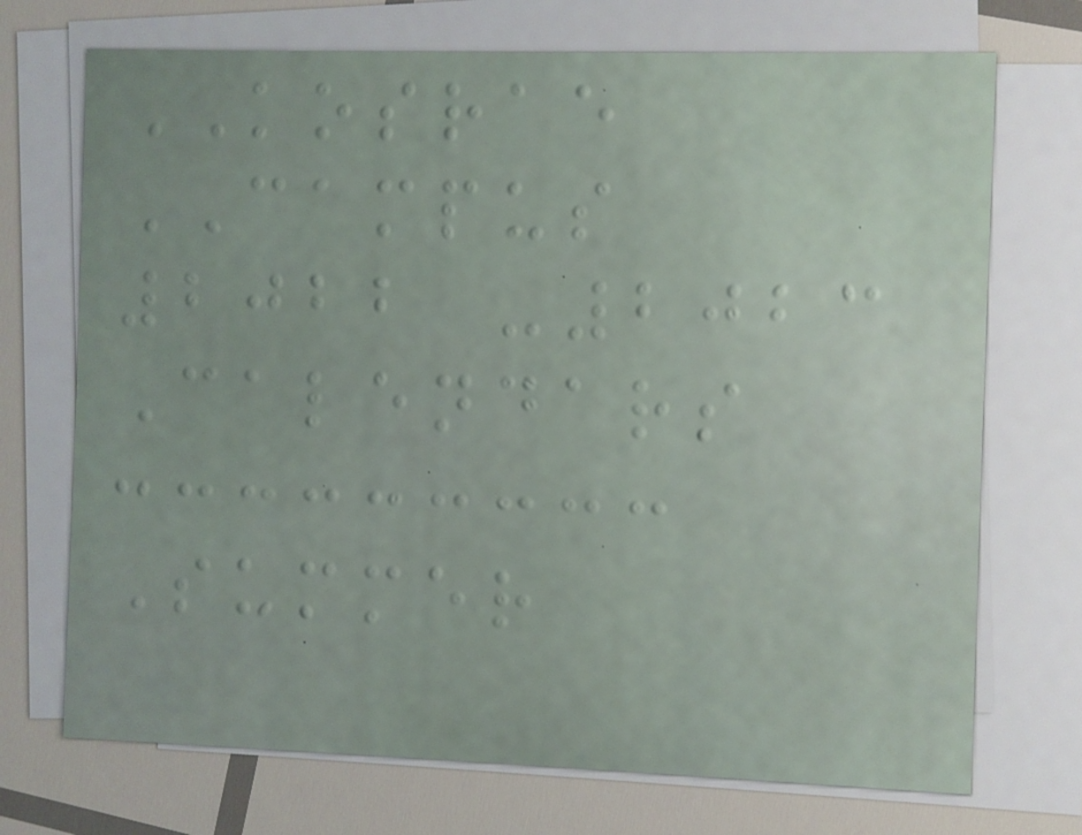KOSRAE
CAMPUS
2022 -2023
Calendars
Summer
